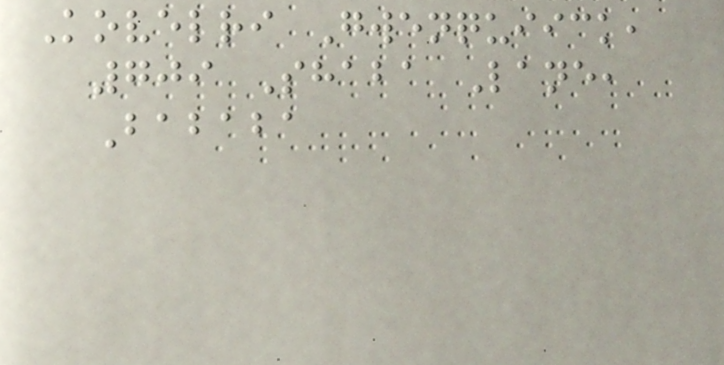Kovelri Gwenquiick,
709 Shaba Lane,
Bababa
